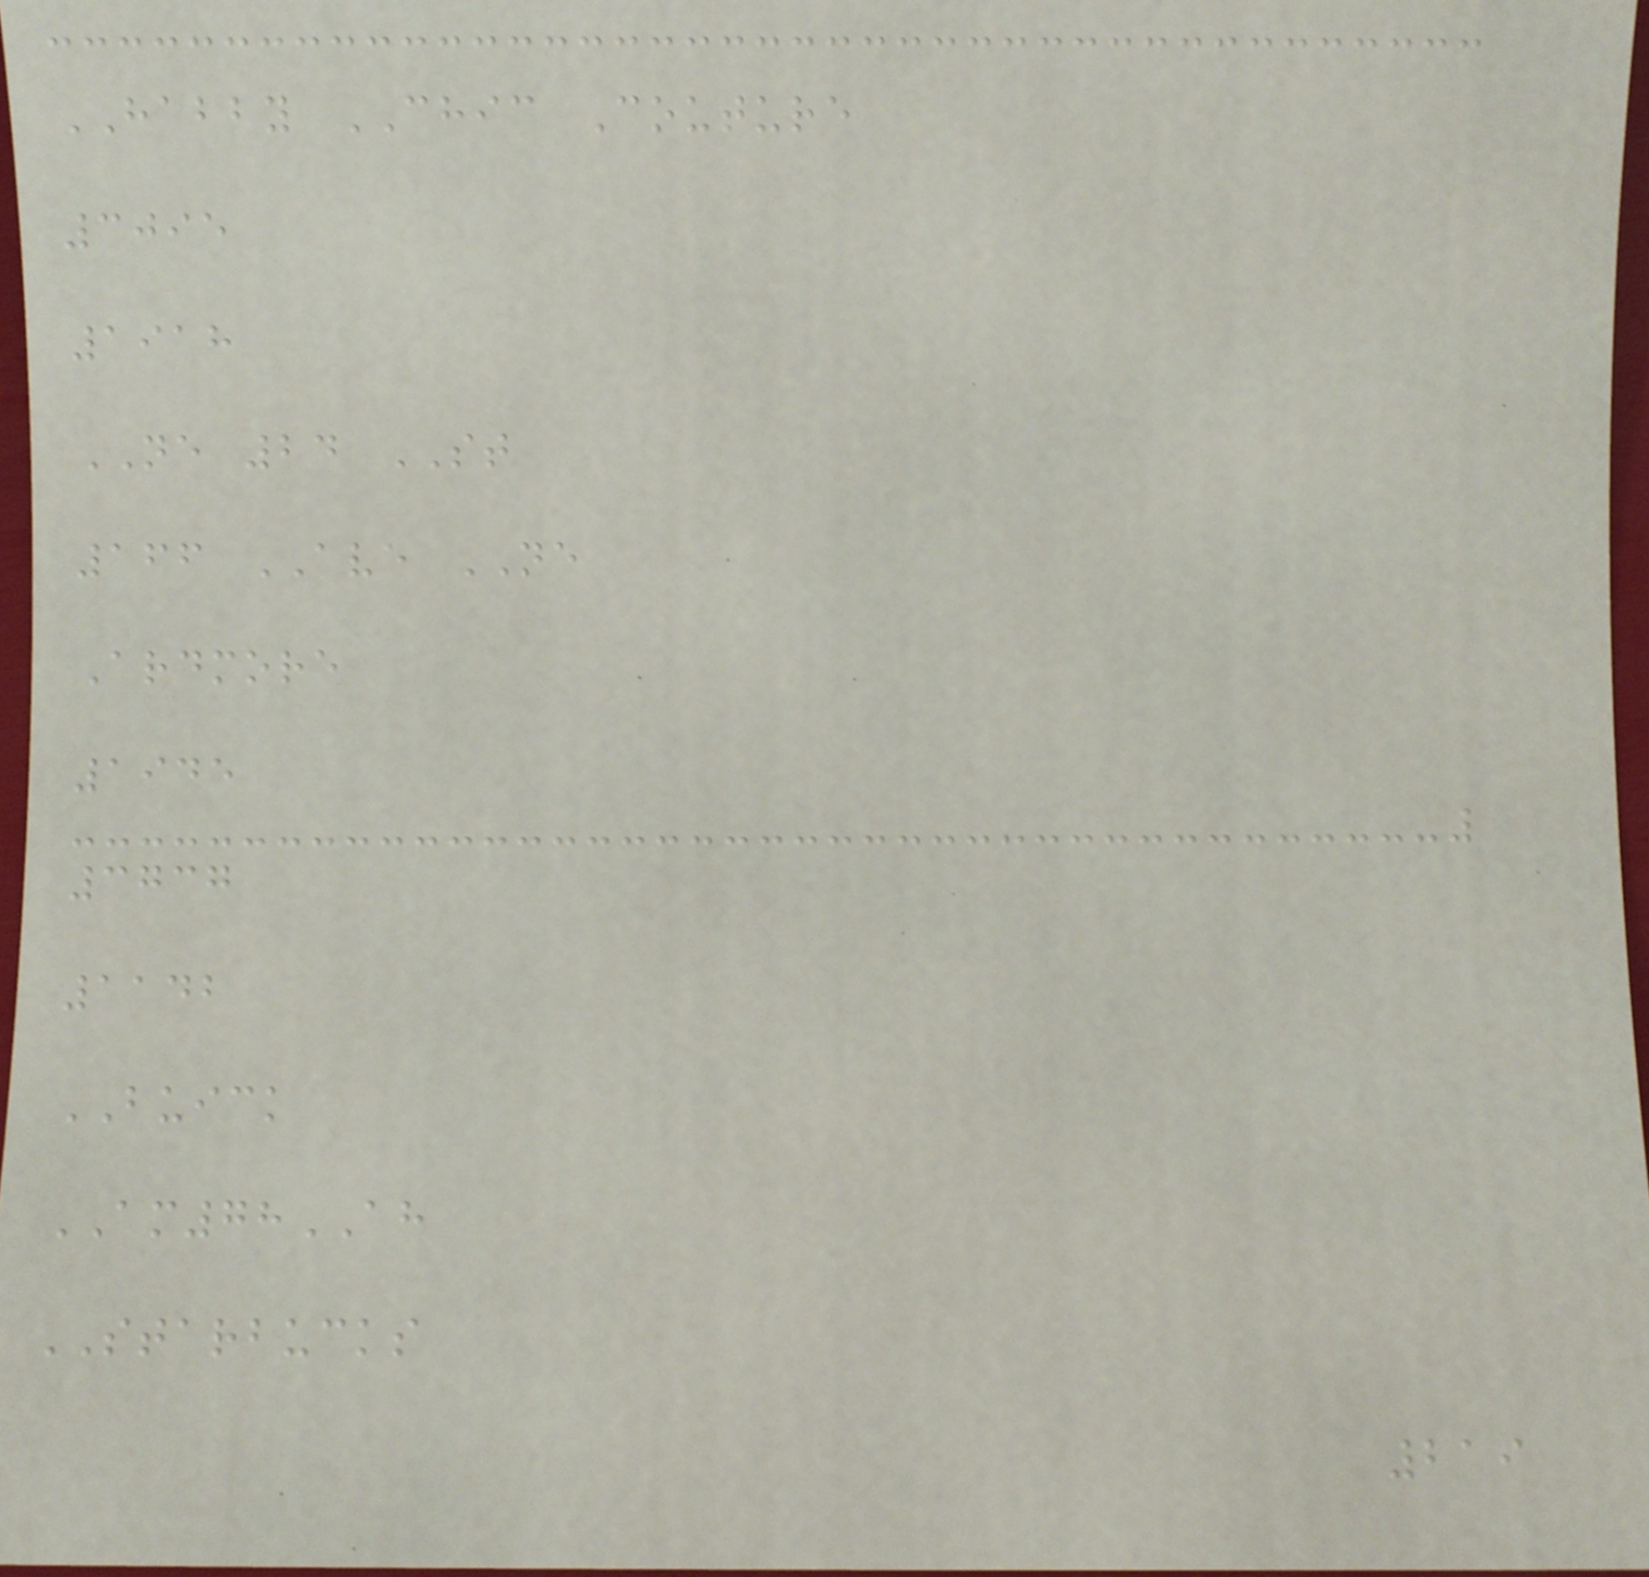HABBY CHIC Couture
3095
1918
NE 24 ST
166 AVE NE
Ardmore
1945
3737
1142
BUICK
AM78AH
STARBUCKS
219
